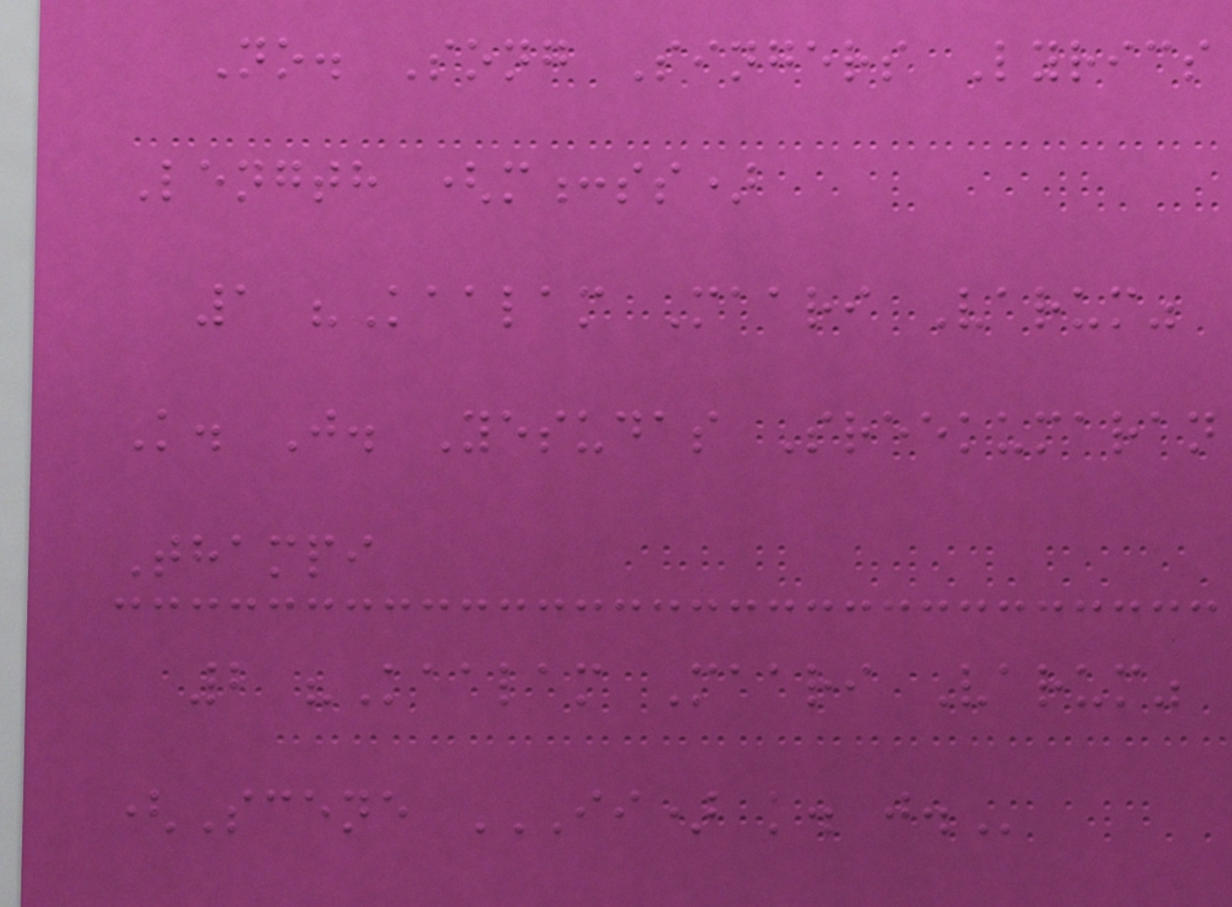No. Song Singers Lyrics
Length (m:ss)
1 "Kaalam Maari Varum"
K. J. Yesudas Sreekumaran
Thampi
2 "Kaalam Maari Varum"
(Scene II) K. J.
